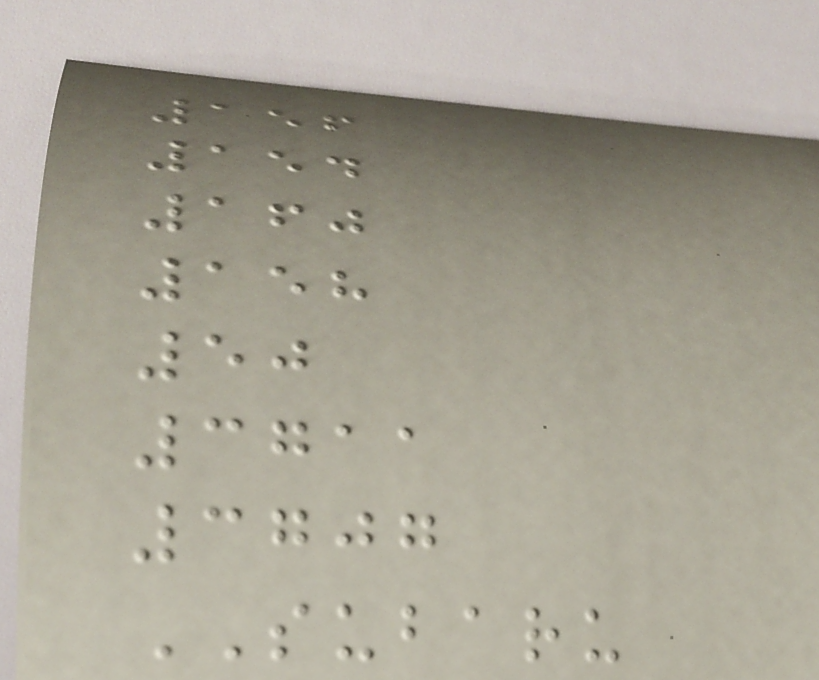156
154
160
158
50
3711
3707
SUBARU
